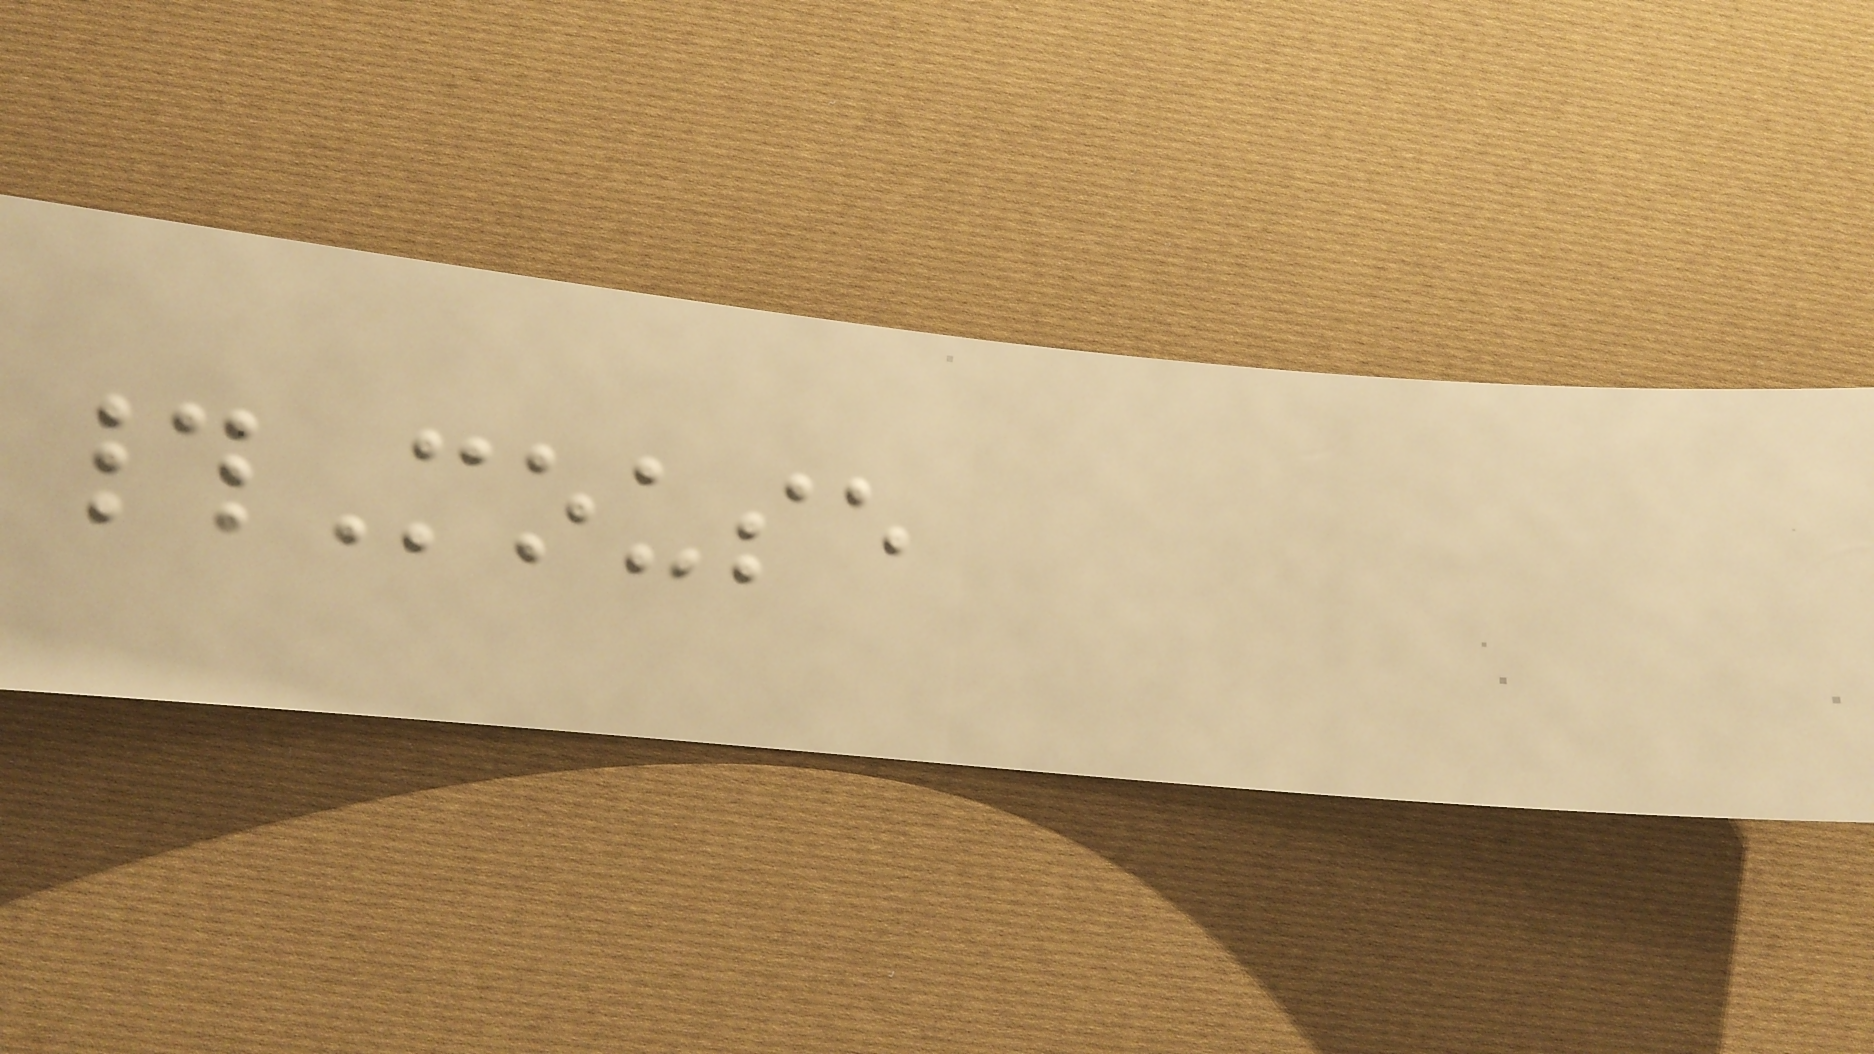#Mouse
